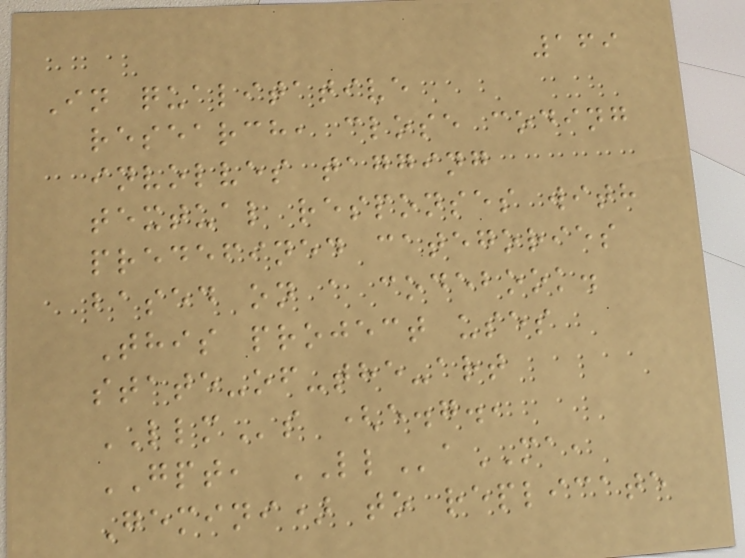169
In qualitative
research, close coding
involves tagging
textual responses with
predefined categories
based on a codebook.
This project uses
state-of-the-art
LLMs (e.g.,
GPT, LLaMA,
Gemini) to replicate
